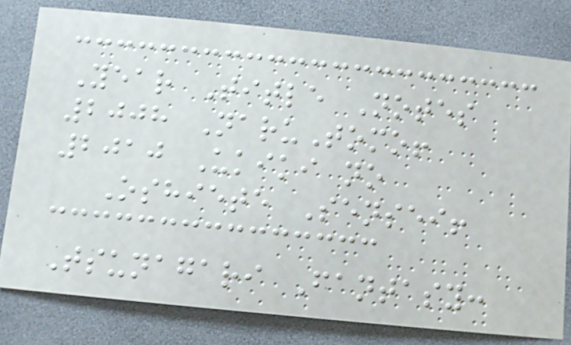Year Title Notes
2008 NaruTomo!
2010 Ukiki no
Oshiete Sensei!
Tsunagari Fantasy:
